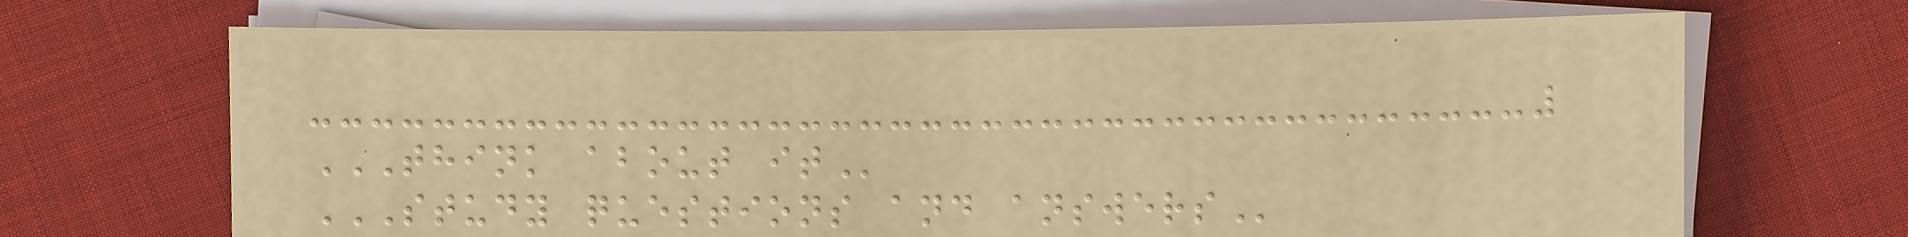THINK ABOUT IT
STUDY QUESTIONS AND ANSWERS
